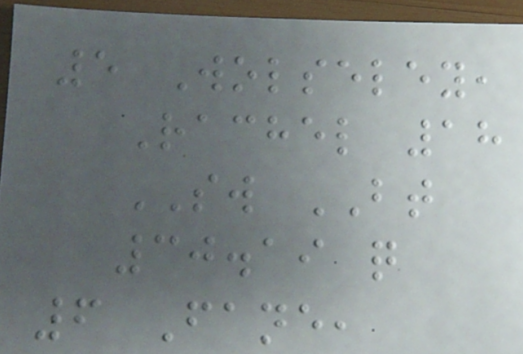5 Wolseley,
Rachel 18
SW BT
30.19 q
6 Fane,
